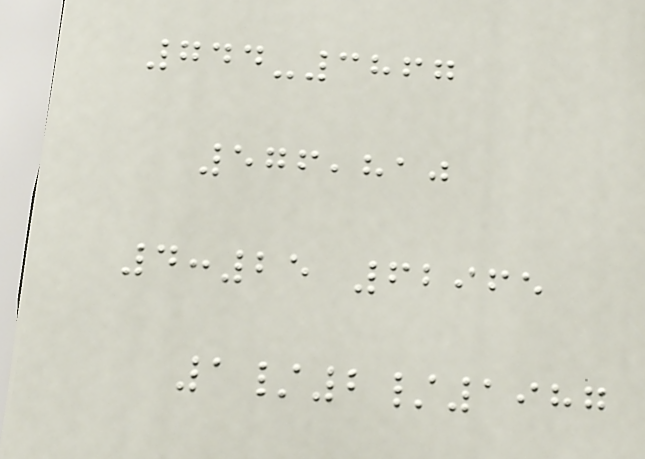744-3867
576,810
4:25 62965
1/2/1987
